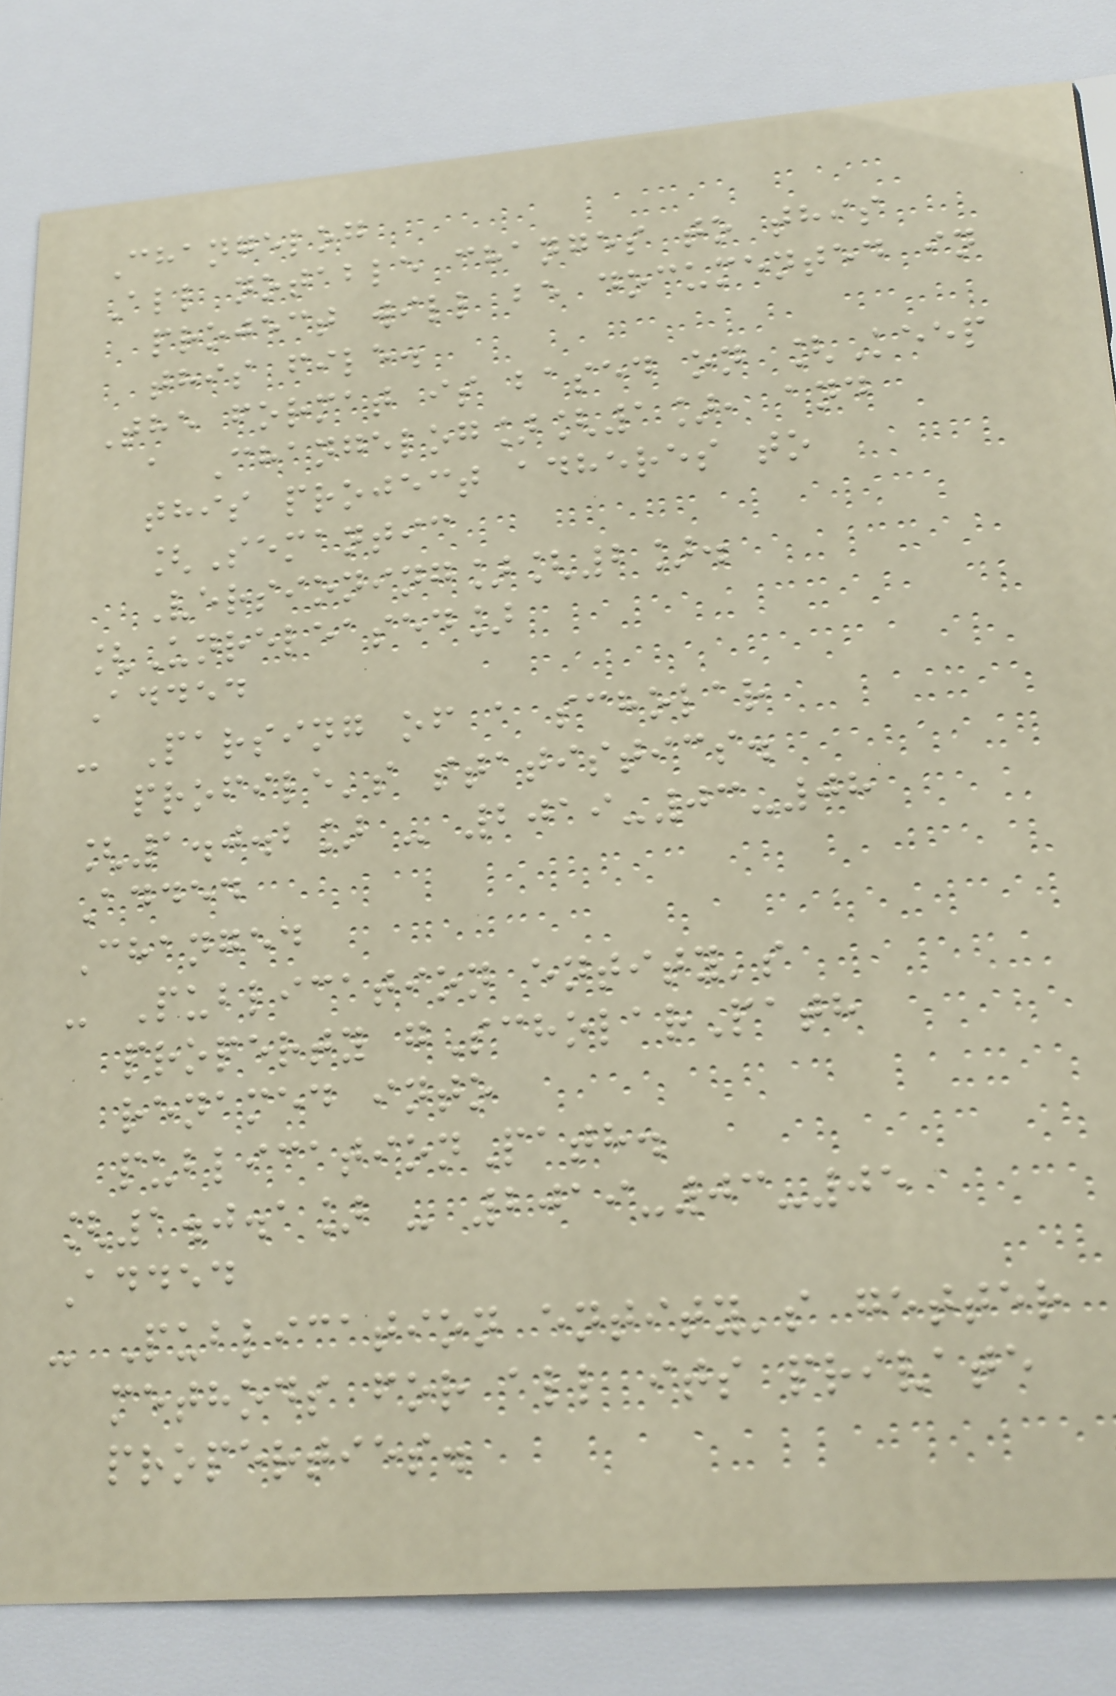Changelog
All notable changes to this
project will be documented in
this file.
The format is based on [Keep
a Changelog][1], and
this project adheres to
[Semantic
Versioning][2].
[Unreleased]
Added
- Parsing of a scholar
profile's statistics.
[1.0.2] - 2019-03-08
Added
Changed
- Publication entity's
property gScholarPath
renamed into
publicationPath.
[1.0.1] - 2019-03-05
Added
- Publication entity's getter
methods for all its private
properties.
